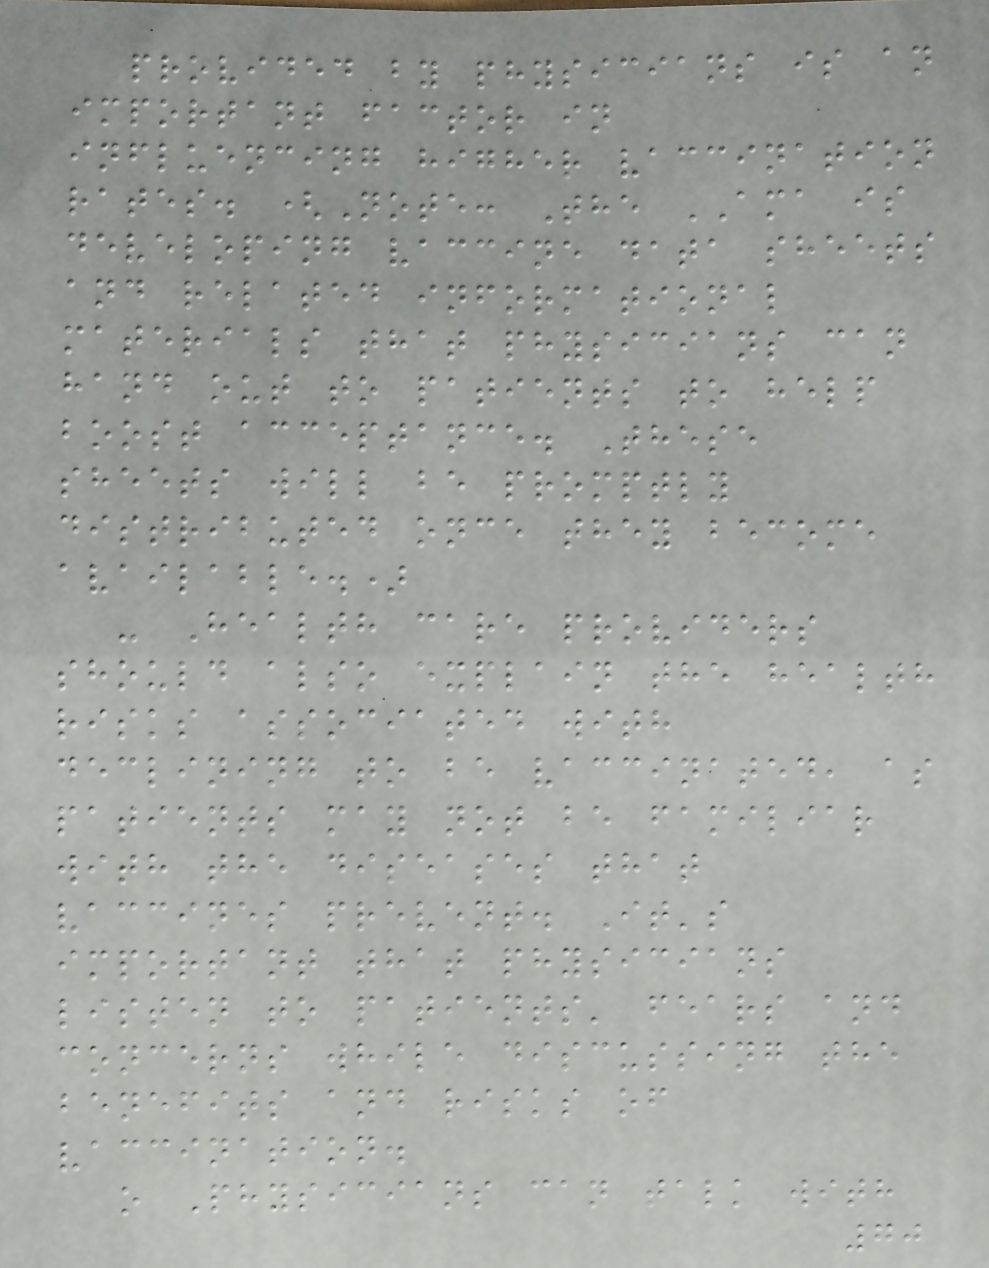provided by physicians is an
important factor in
influencing higher vaccination
rates. (Note: The AMA is
developing vaccine data sheets
and related informational
materials that physicians can
hand out to patients to help
boost acceptance. These
sheets will be promptly
distributed once they become
available.)
- Health care providers
should also explain the health
risks associated with
declining to be vaccinated, as
patients may not be familiar
with the diseases that
vaccines prevent. It's
important that physicians
listen to patients' fears and
concerns while discussing the
benefits and risks of
vaccination.
o Physicians can talk with
70
